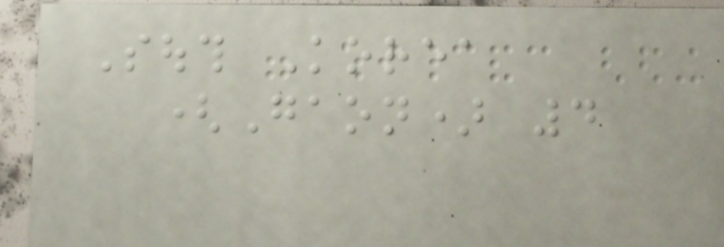South Korea
(Gaon) 4
